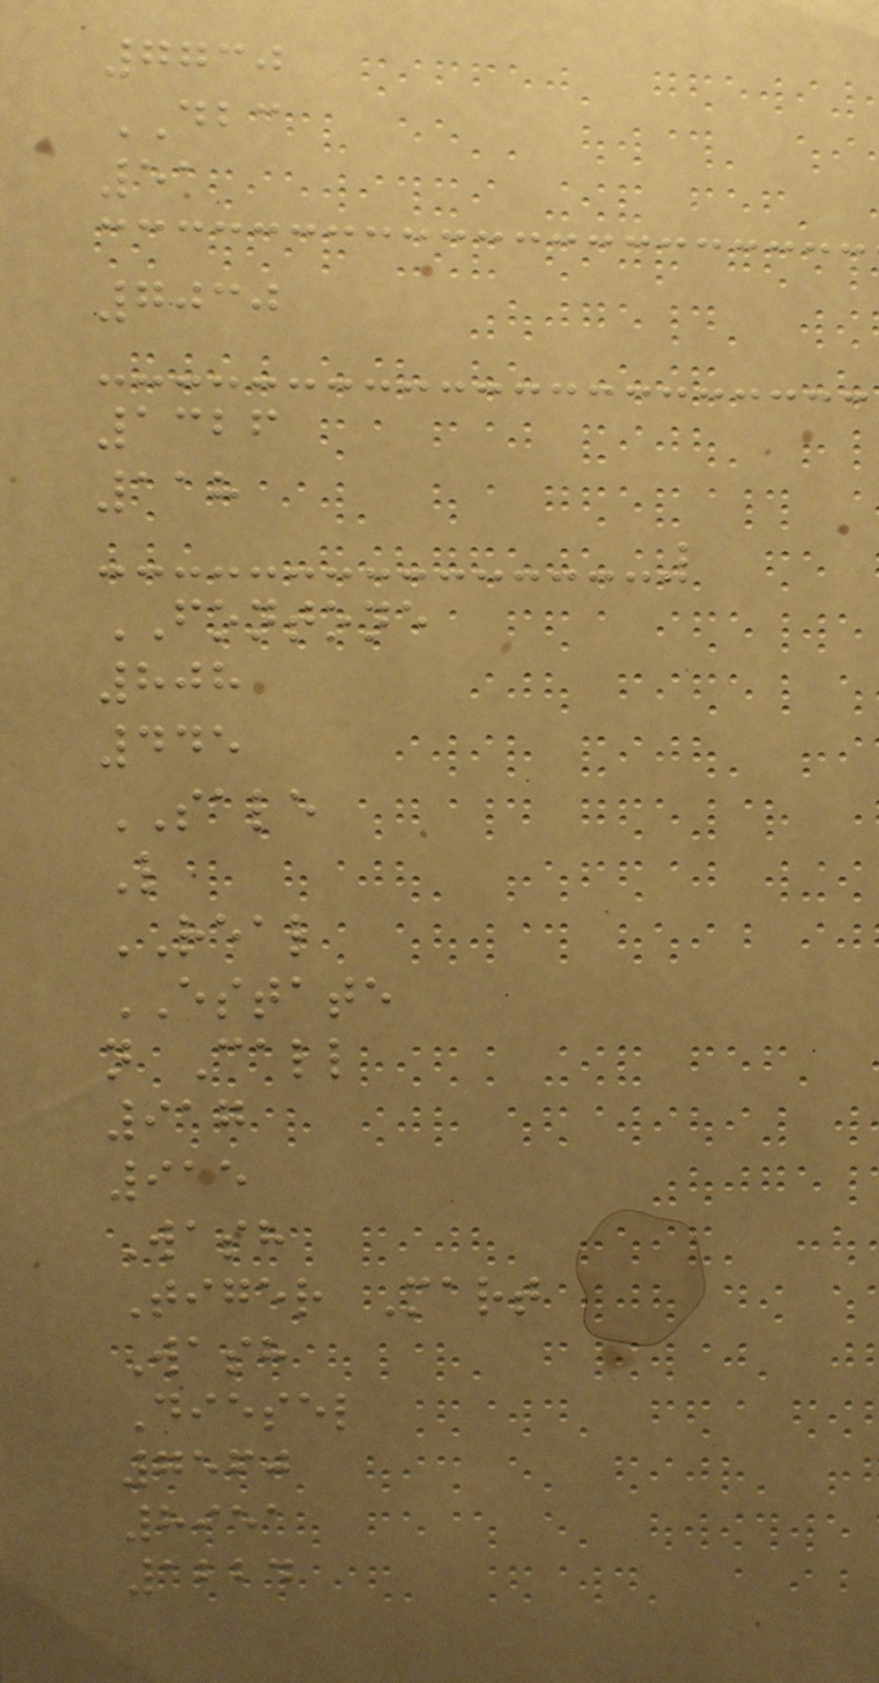7730
DBC
51
7030
1326
118
FONTONE
808
445
SALE
L
REAL
ESTATE
n Call
917
915
Wash
Tiger Mart
Wash
Diesel
7560
8951
1224
